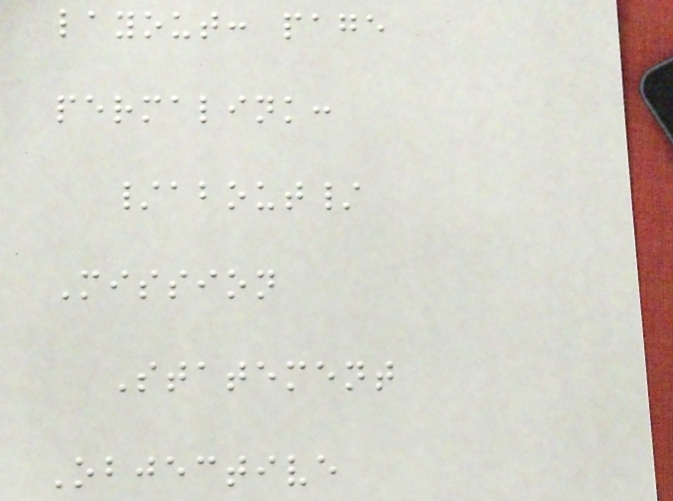layout: page
permalink:
/about/
Mission
Statement
Objective
